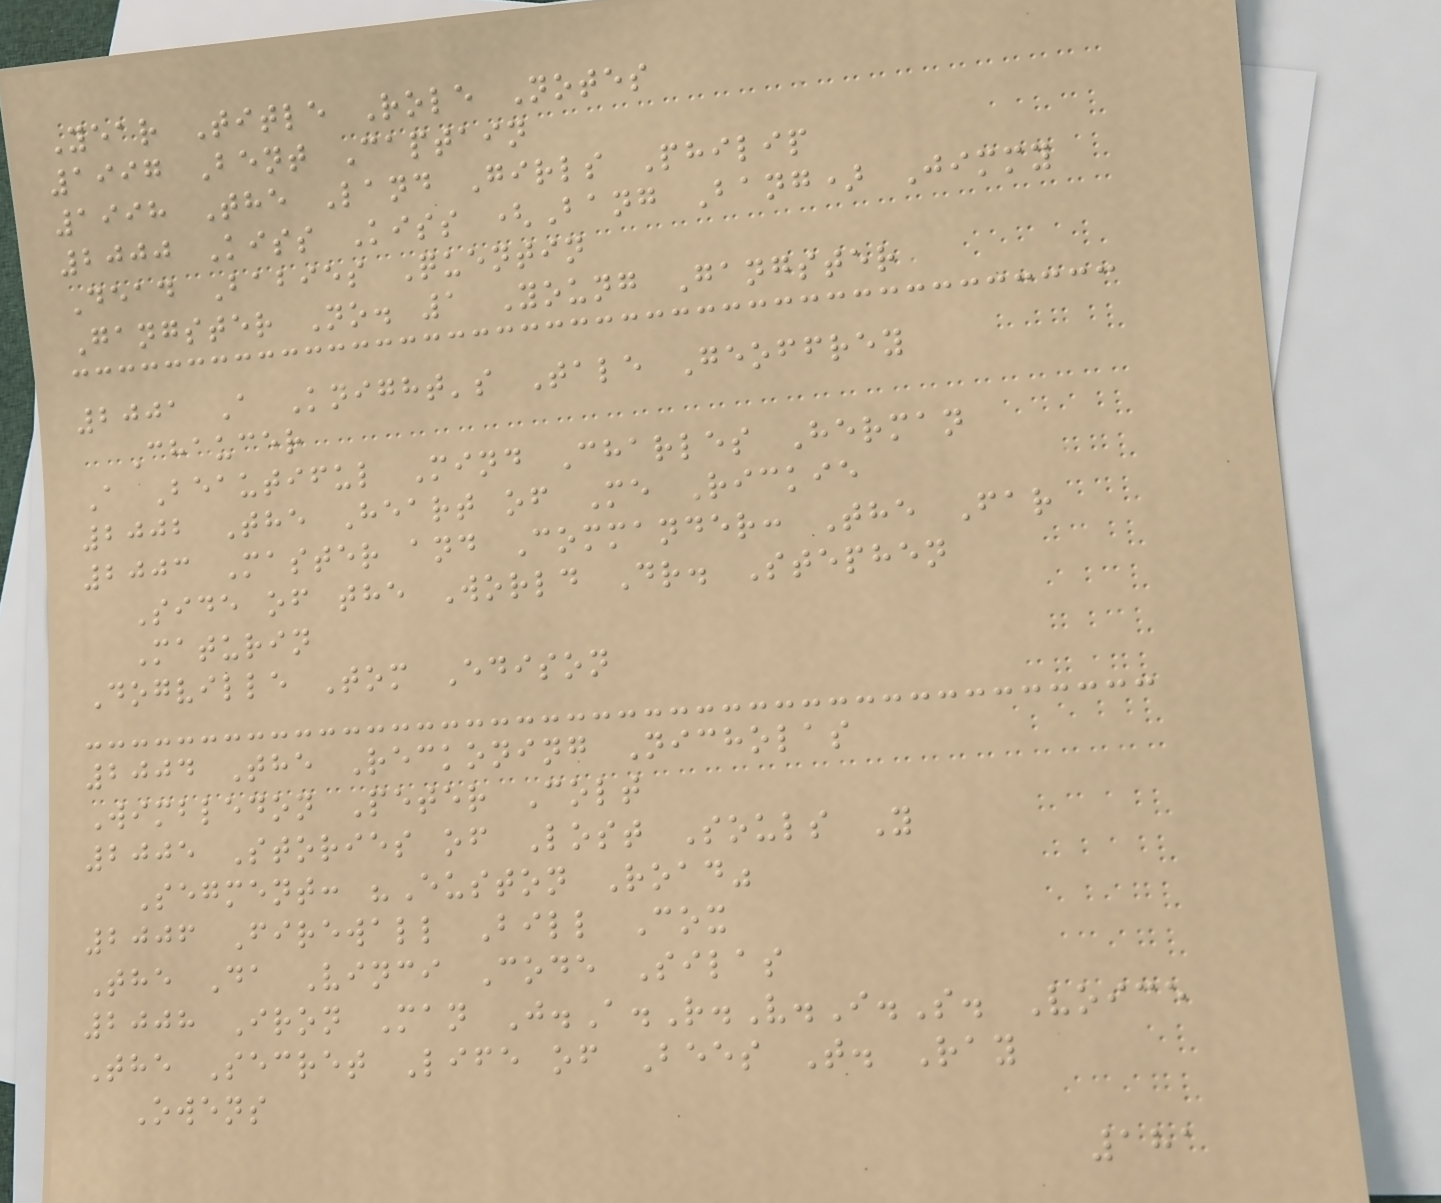Year Title Role Notes
1997 Bent Captain
1998 The Land Girls Philip
2000 Kiss Kiss (Bang Bang) Jimmy
Dead Babies Quentin
Gangster No. 1 Young Gangster
2001 A Knight's Tale Geoffrey
Chaucer
A Beautiful Mind Charles Herman
2002 The Heart of Me Rickie
2003 Master and Commander: The Far
Side of the World Dr. Stephen
Maturin
Dogville Tom Edison
2004 The Reckoning Nicholas
Wimbledon Peter Colt
2005 Stories of Lost Souls Y
Segment: "Euston Road"
2006 Firewall Bill Cox
The Da Vinci Code Silas
2008 Iron Man J.A.R.V.I.S. Voice
The Secret Life of Bees T. Ray
Owens
181
